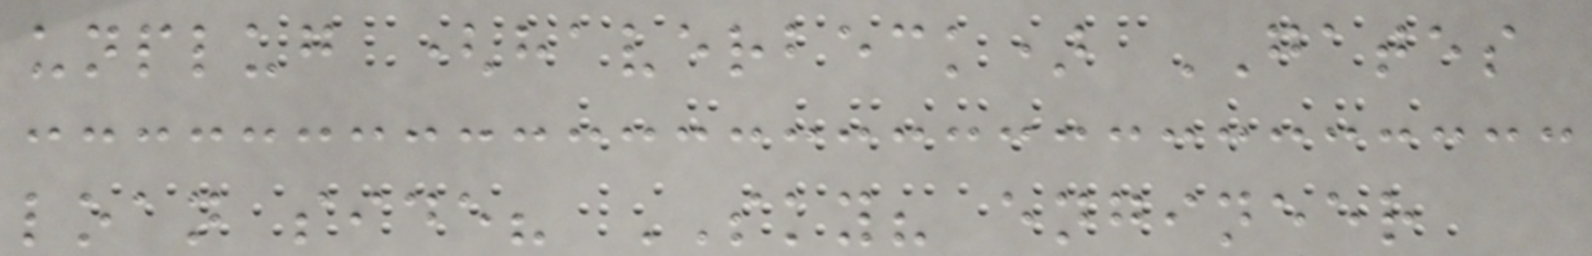unplug (haverbeck) GATES
loan side? SKY? engineer
